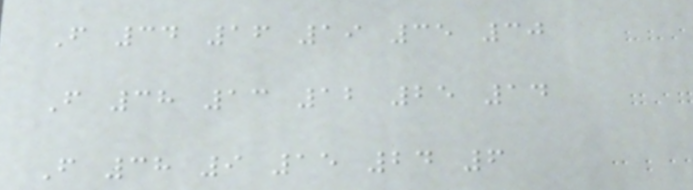F 34 16 19 35 30
F 38 13 12 25 14
F 38 9 15 24 6
